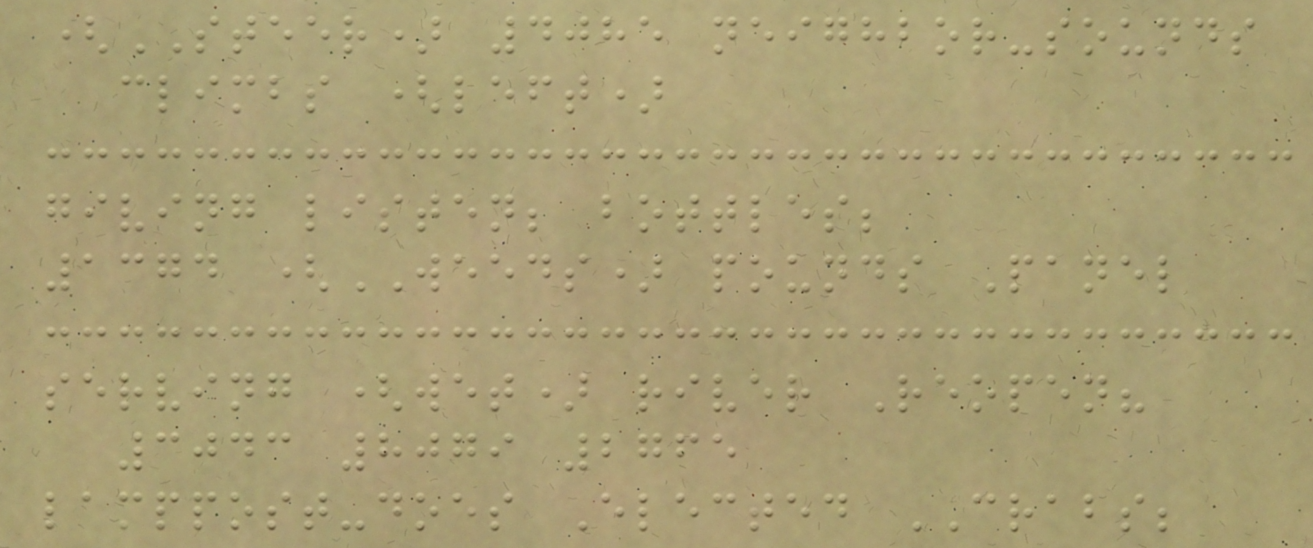(STEER) 4085 neighbor-sounds
climbs (left)
giving listen; bottles;
1374 (WEEDS) pounds Panel
serving (wet) river Reopen?
3043 8079 2765
lamppost-does Elected CRABS;
